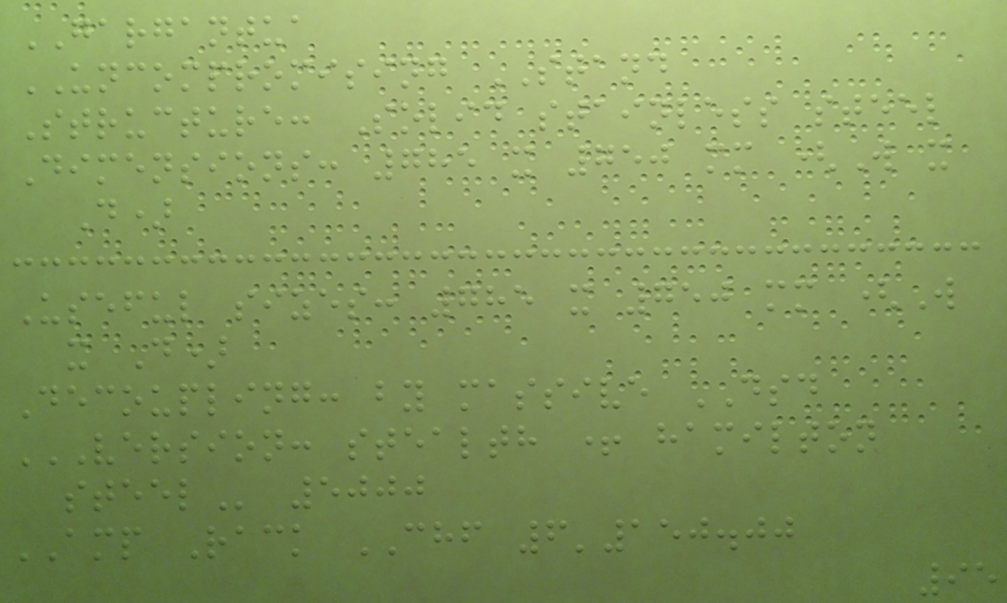GARGANTUA
UNCOMPROMISING STAND
Structure: Solid stainless steel
Dimensions: 785 x 750 mm (W x
D)
Useful sizes: 785 x 750 mm (W
x D)
Decoupling: by massive DSD
VERSION: STEALTH + HAMILTON
STEEL 5000
AMP Rack CHF 6'150.00
95
